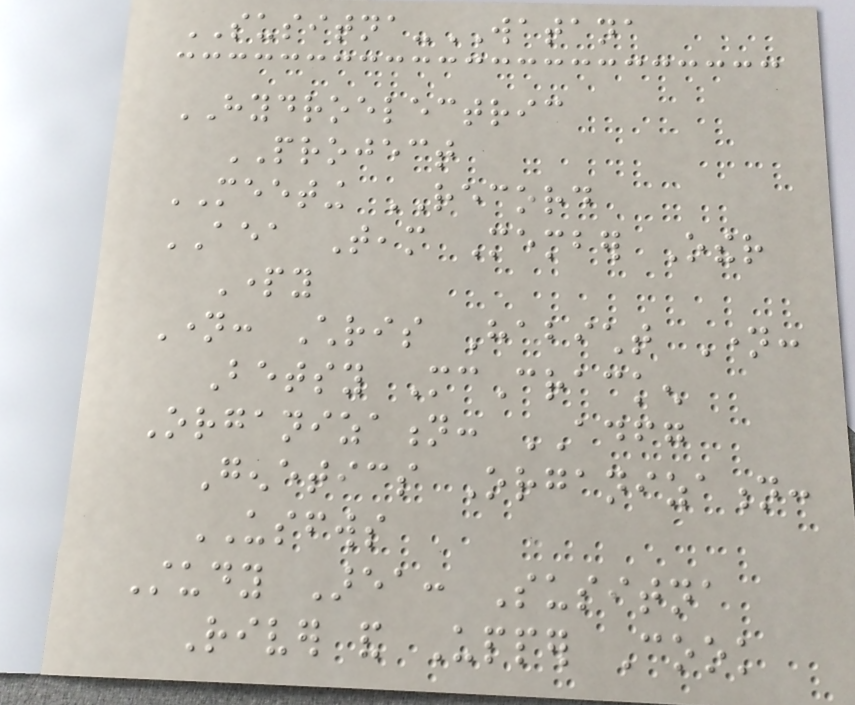SUSITNA-WATANA
HYDROELECTRIC
PROJECT
MEETING RECORD
AEA Team Member Other
Party
Name: Chris Habicht Name:
Betsy McCracken
Organization: ADFG
Genetics Organization:
USFWS
Study Area: Susitna
River and Upper Cook
